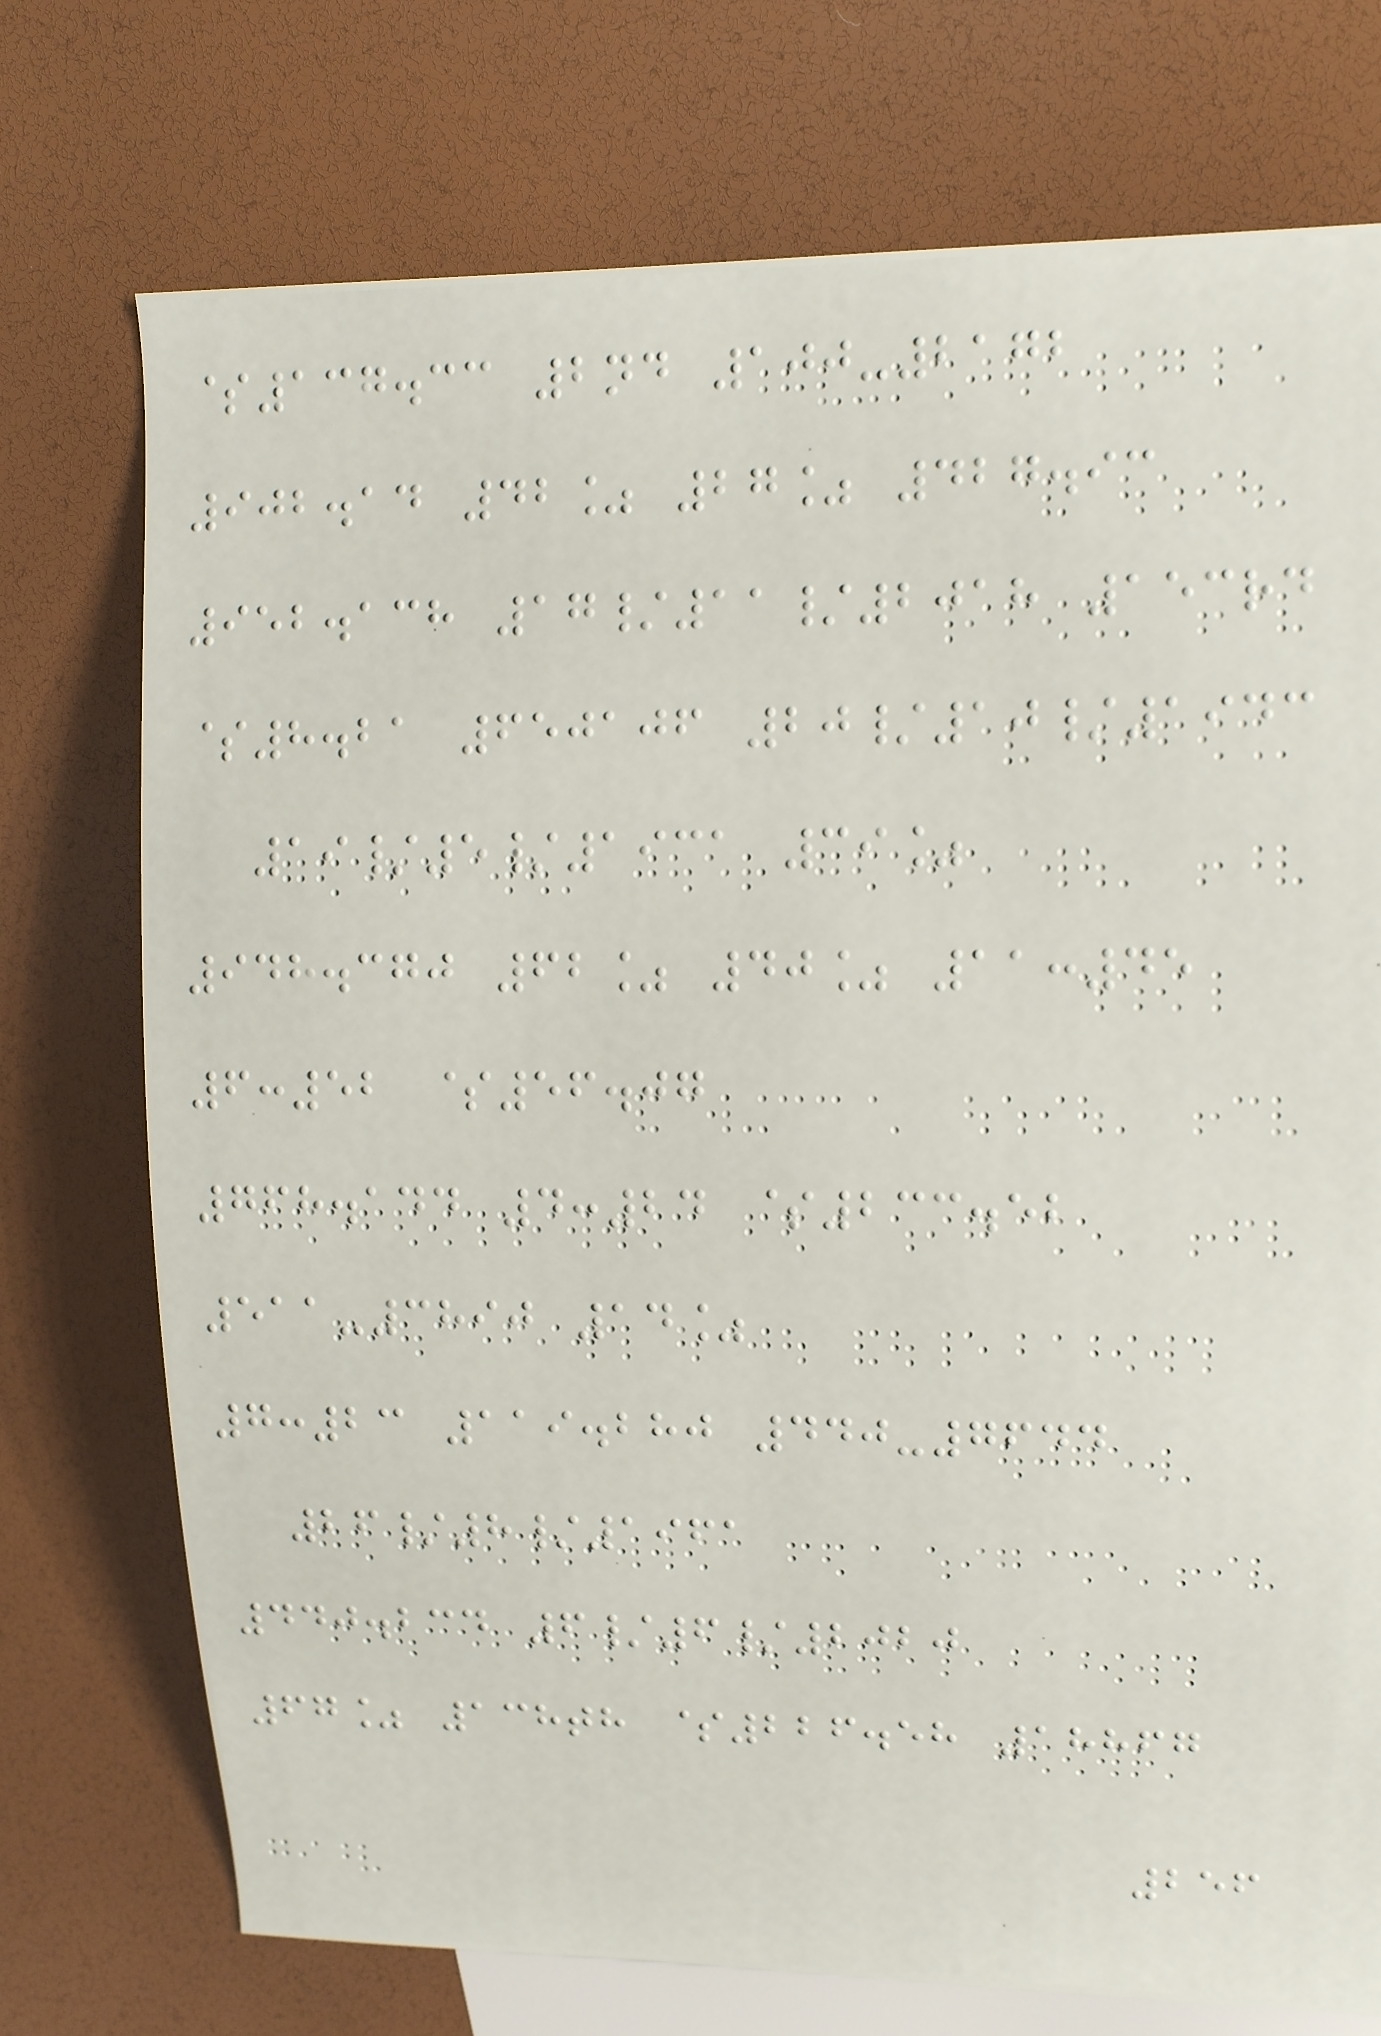$137.33 2nd 100-2172
902.14 42% 27% 427.93
952.138 17/11/2018 153rd
$8.21 650106 20/10/1943
19/5/1931 39%
948.370 62% 40% 11:45
6:52 $56.07
768.144 4:24 $233.52
511-3890 14%
7:23 119.280 440-7644
26/8/1961
440.234 6/6/2020
67% 138th $226.58 18867
256
